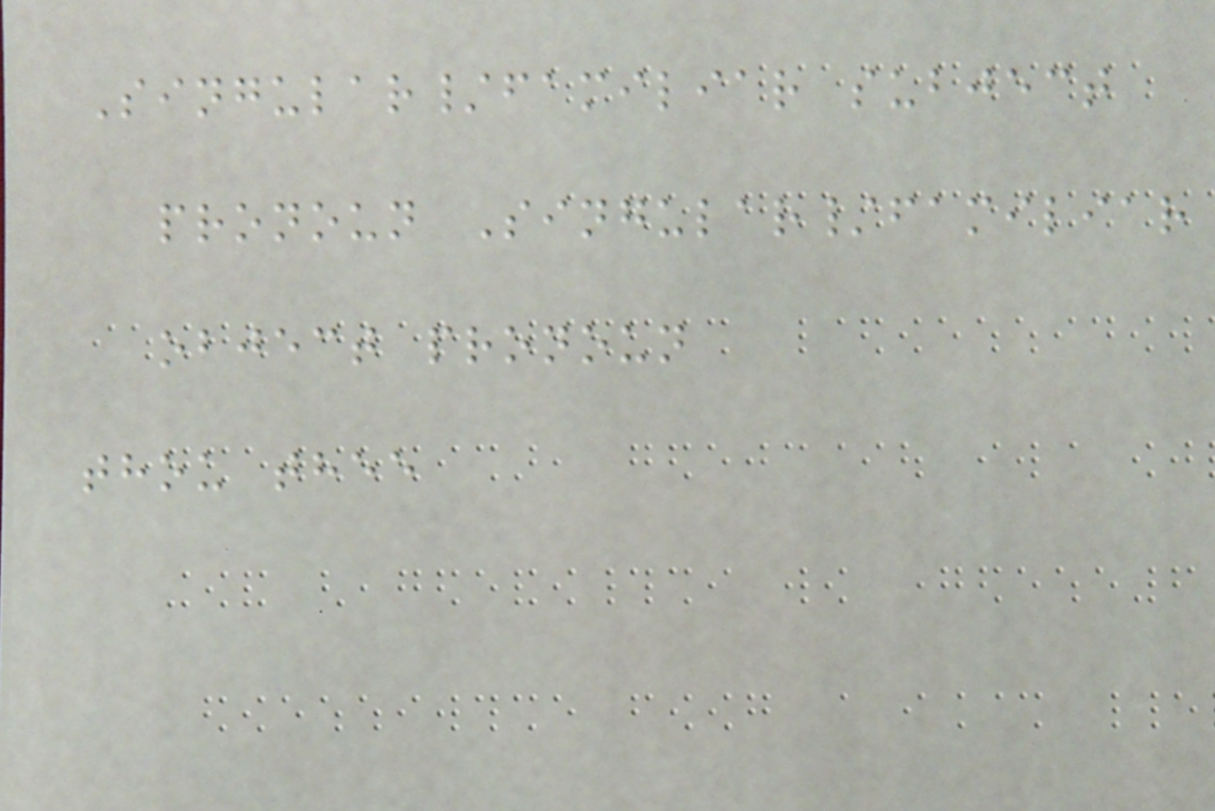Singular/familiar subject
pronoun Singular/familiar
object pronoun
thou thee
